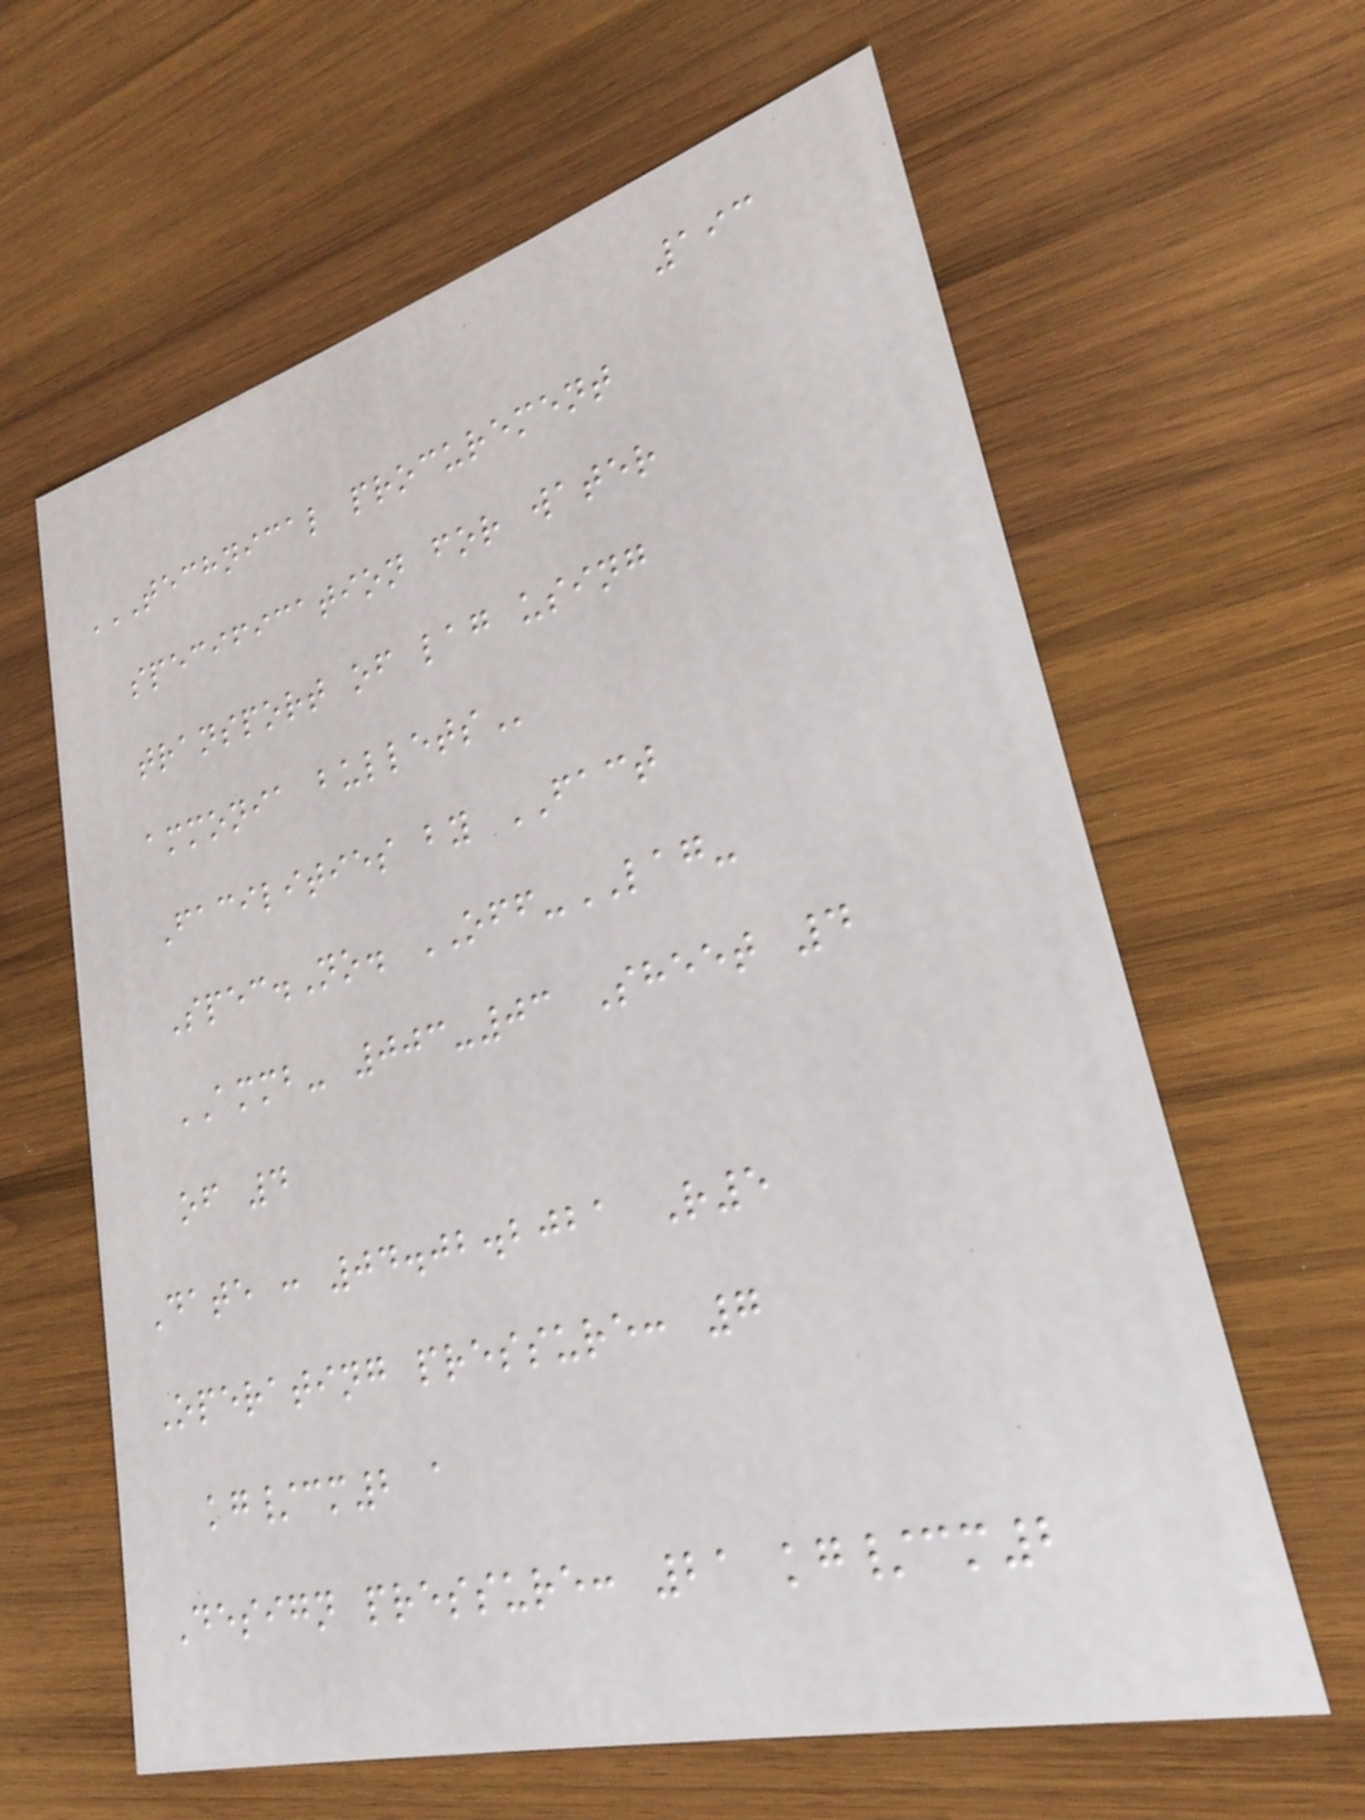193
TECHNICAL PROCUREMENT
SPECIFICATION FOR WATER
TRANSPORT OF LAG USING
AMMONIA BULLETS
Facilities by FACT
Spec.No. OFF-LAG-
AMMB- 003-03 Sheet 4
of 4
Date : 04.02.2021 R5
Operating pressure: 7
kg/cm2 a
Design pressure: 21 kg/cm2
